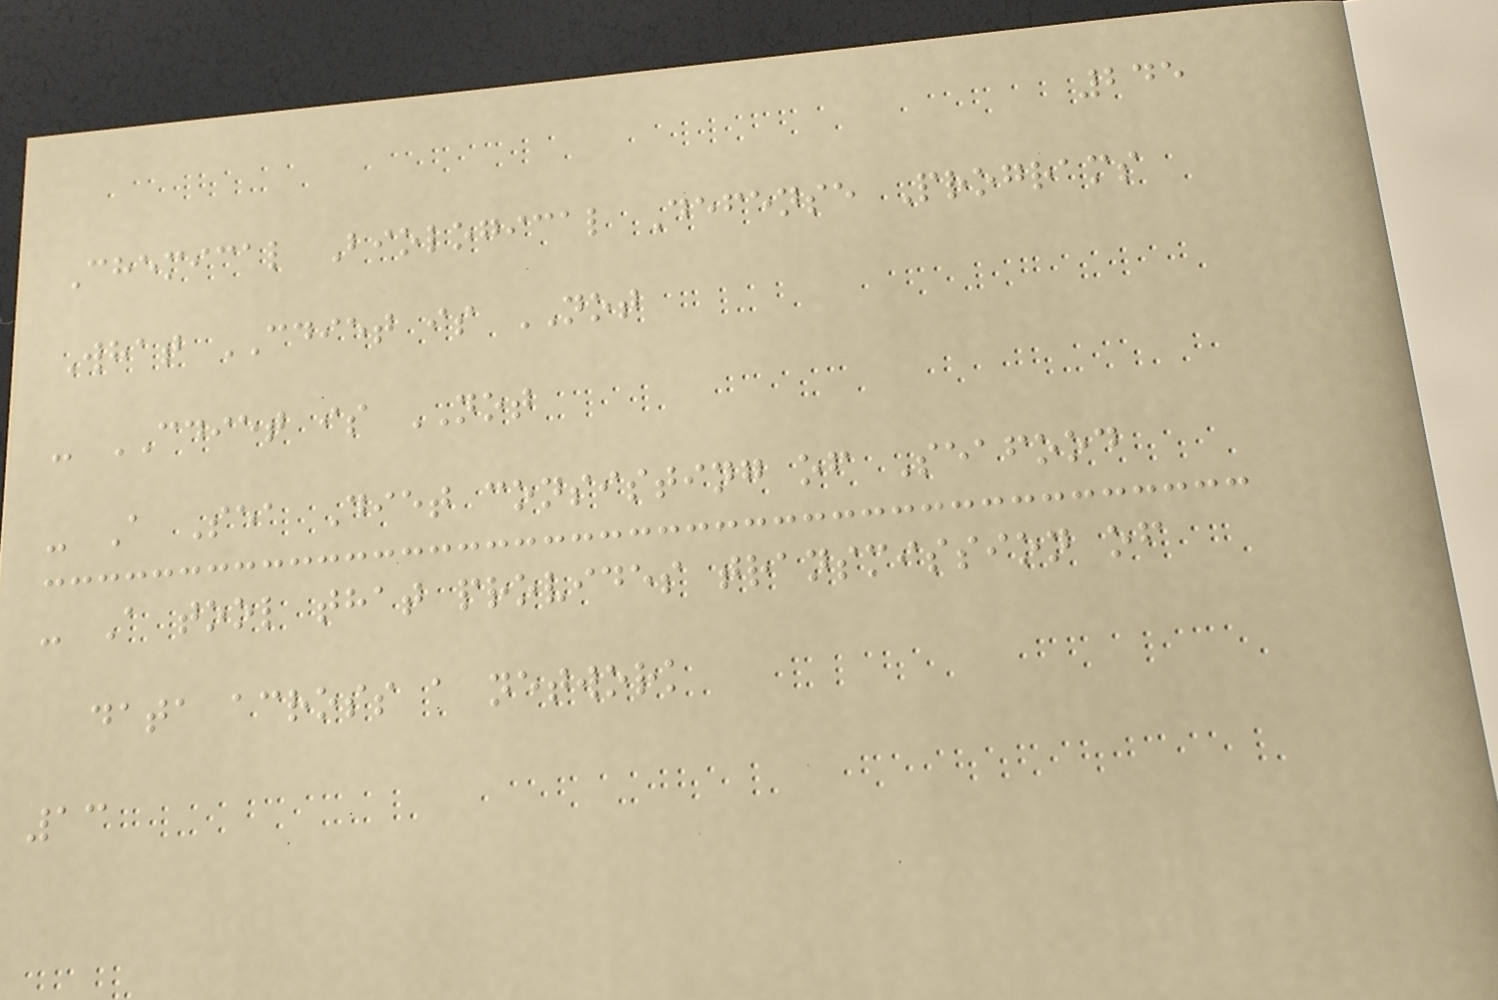245
Chemical Biological Defense Programs
What CDIET is NOT
- CDIET is NOT
- A Sea Diet consisting of Seafood
- A tool that provides transmission of
data across a network
13
